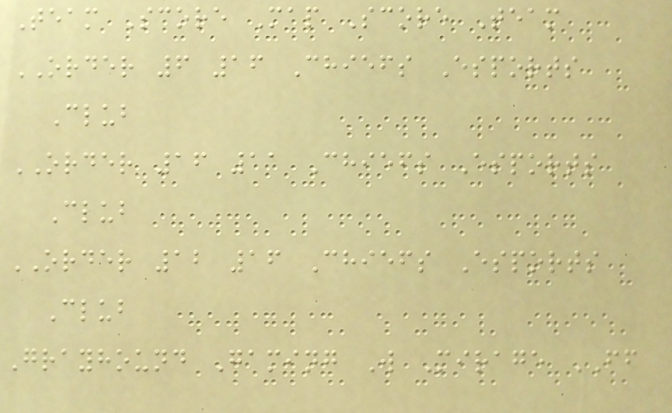Team Score Map Score Team
ORDER 6 16 Chiefs Esports
Club
ORDER 16 11 Chiefs Esports
Club
ORDER 12 16 Chiefs Esports
Club
Grayhound Gaming W Mirage FF
